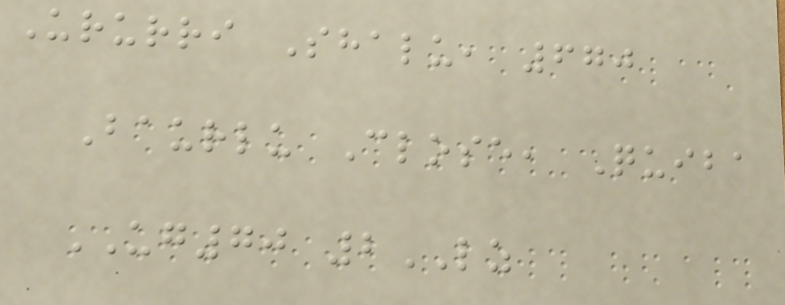Ururri Shalu, 670
Baurlu Close, Quiba
UG70 2LZ
